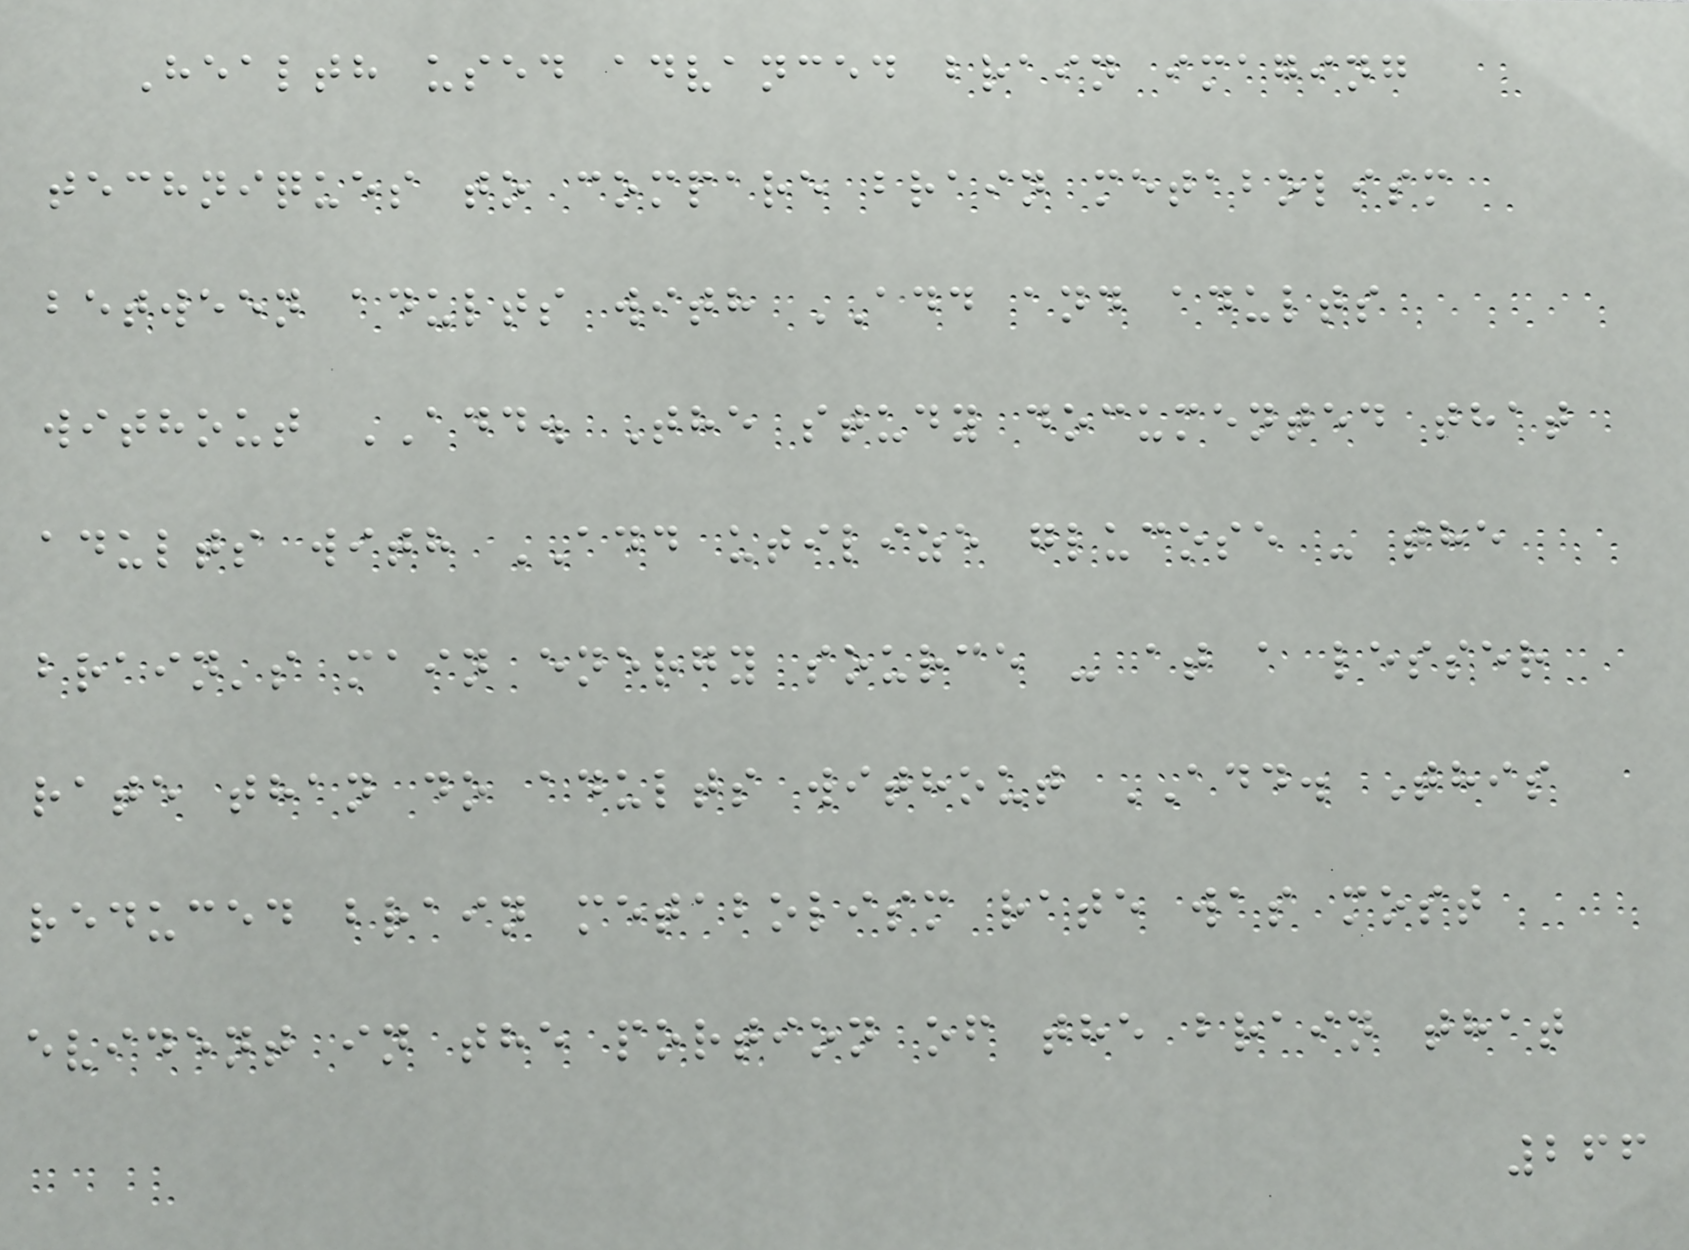Health used advanced brain imaging
techniques to compare brain metabolism
between adults with ADD and adults
without ADD. The study documented that
adults with ADD utilize glucose - the
brain's main energy source - at a lesser
rate than do adults without ADD. This
reduced brain metabolism rate was most
evident in the portion of the brain that
266
